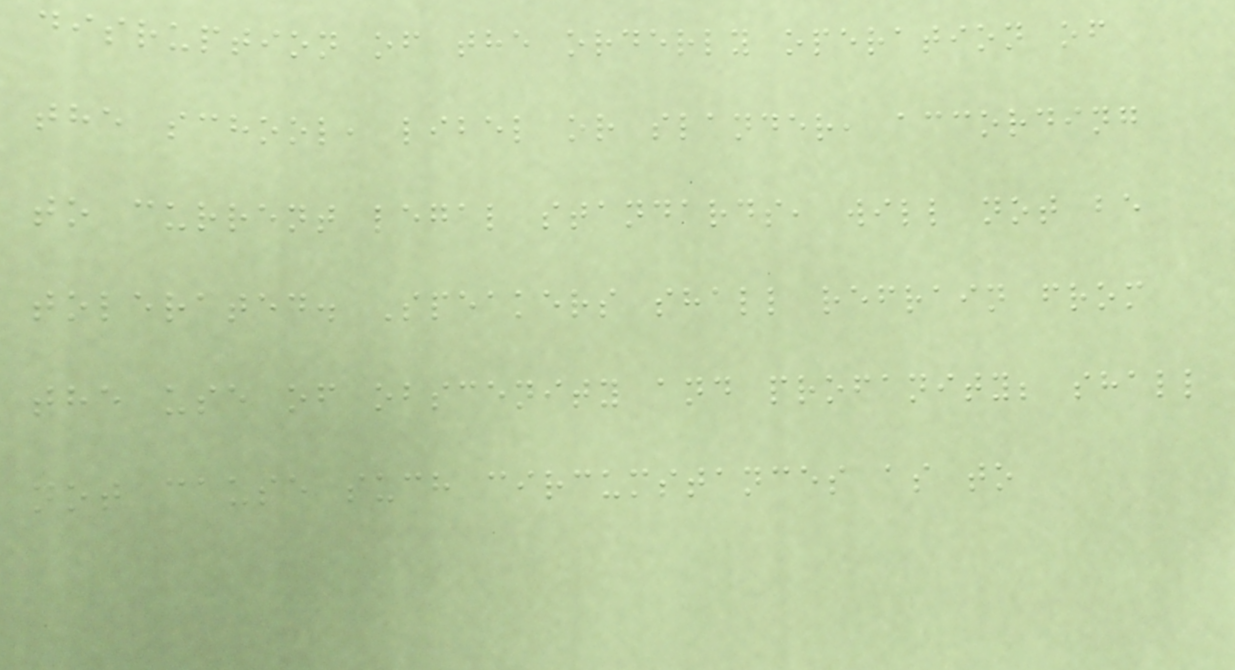disruption of the orderly operation of
the school, libel or slander, according
to current legal standards, will not be
tolerated. Speakers shall refrain from
the use of obscenity and profanity; shall
not cause such circumstances as to
